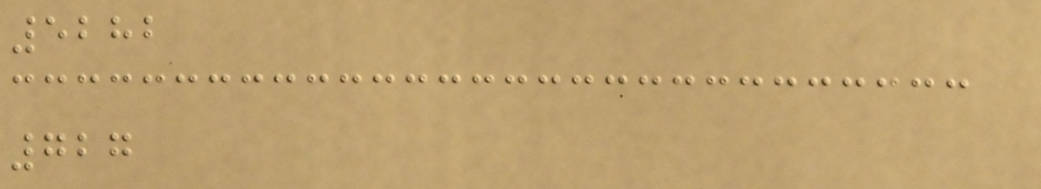5282
727
